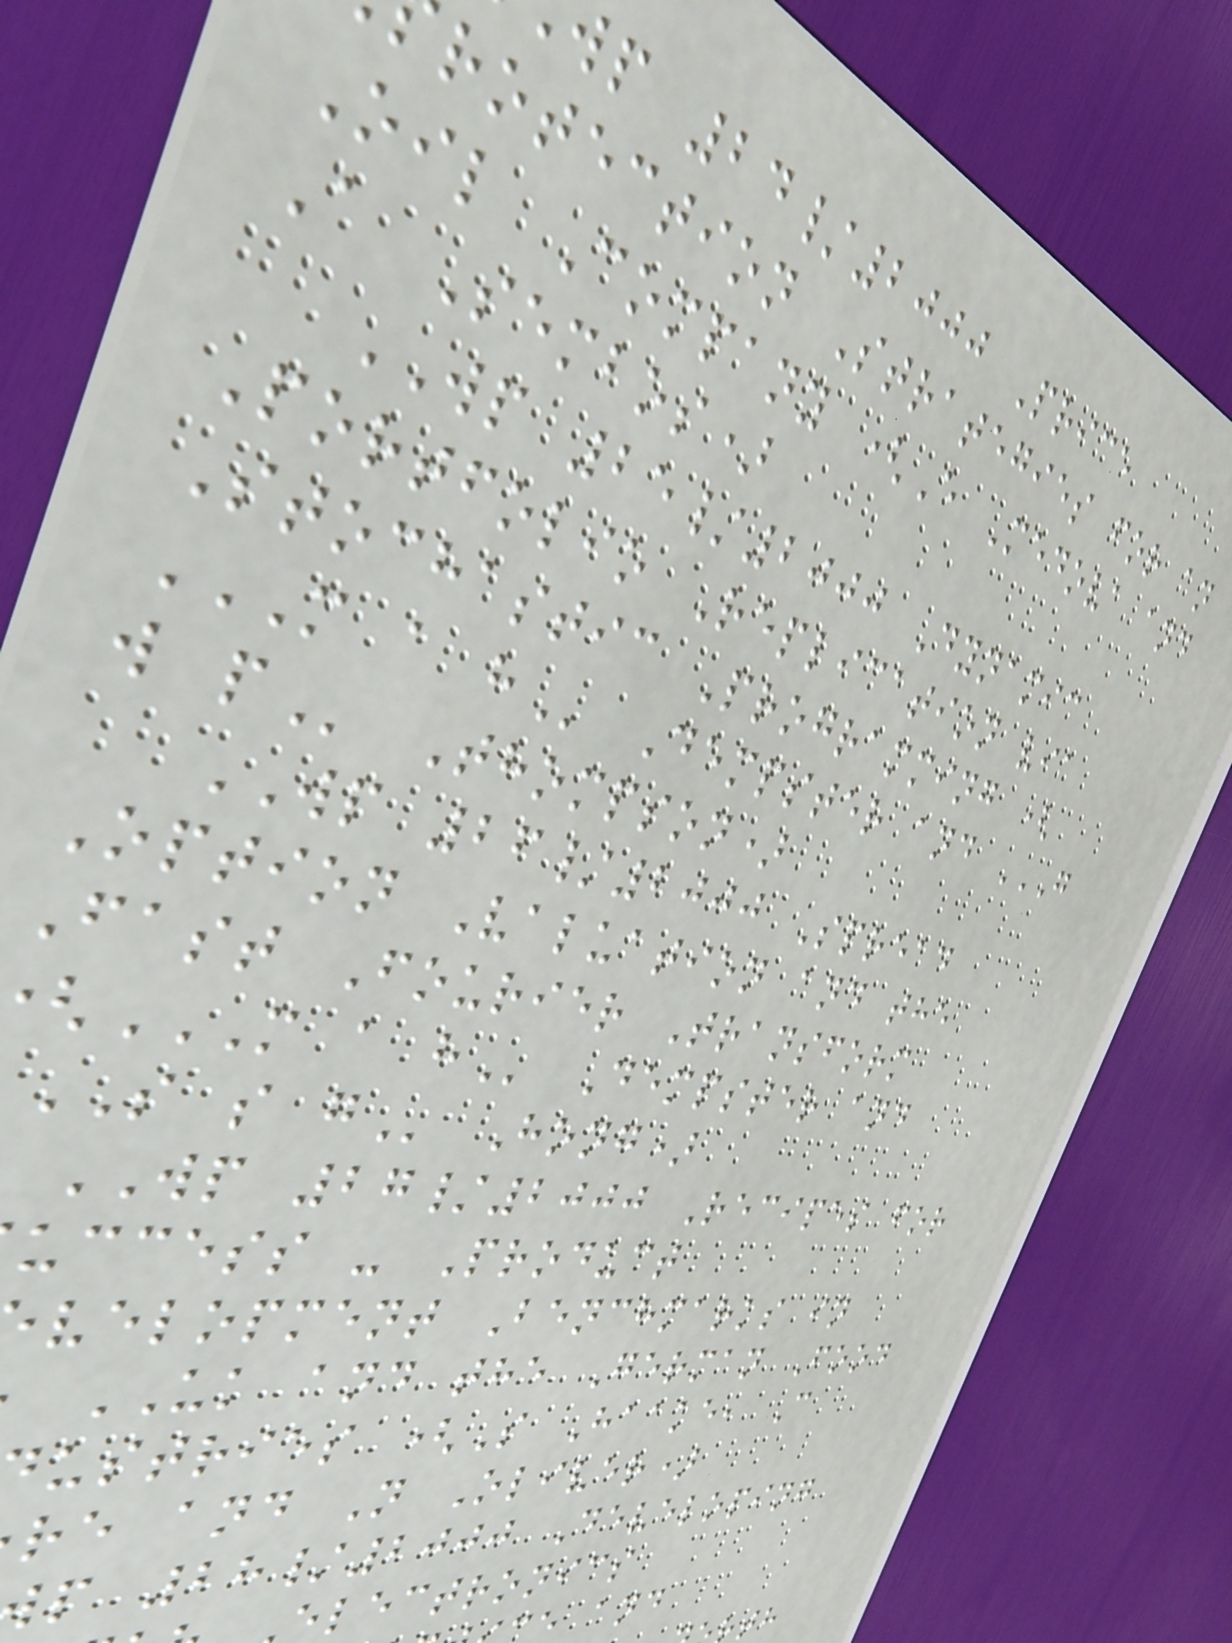wp 24/2000 Price
rotection Strategies for an
Oil Company (E Medova and
A Sembos)
WP 25/2000 Dynamic
Portfolio Replication via
Stochastic Programming (
M A H Dempster and G
WP 26/2000 Spread
Option Valuation and the
Fast Fourier Transform
WP 27/2000 Recipes for
uccess - Product
velopment Benchmarks in
UK and the German Food
ustries (S Haake, C
re and N Oliver)
p 28/2000 Developing
electronics
